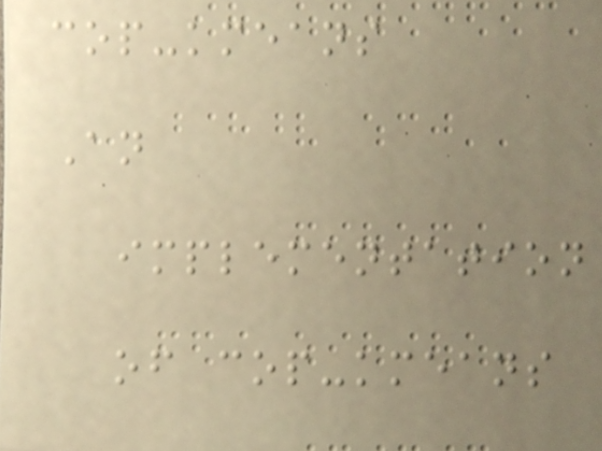cop-kmeans
An
implementation
of cop-kmeans
